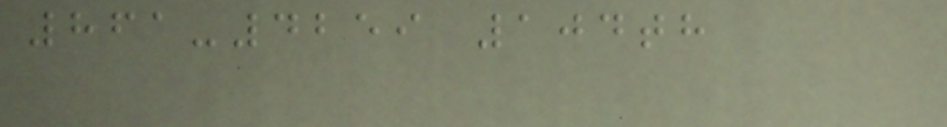861-4259 104th
